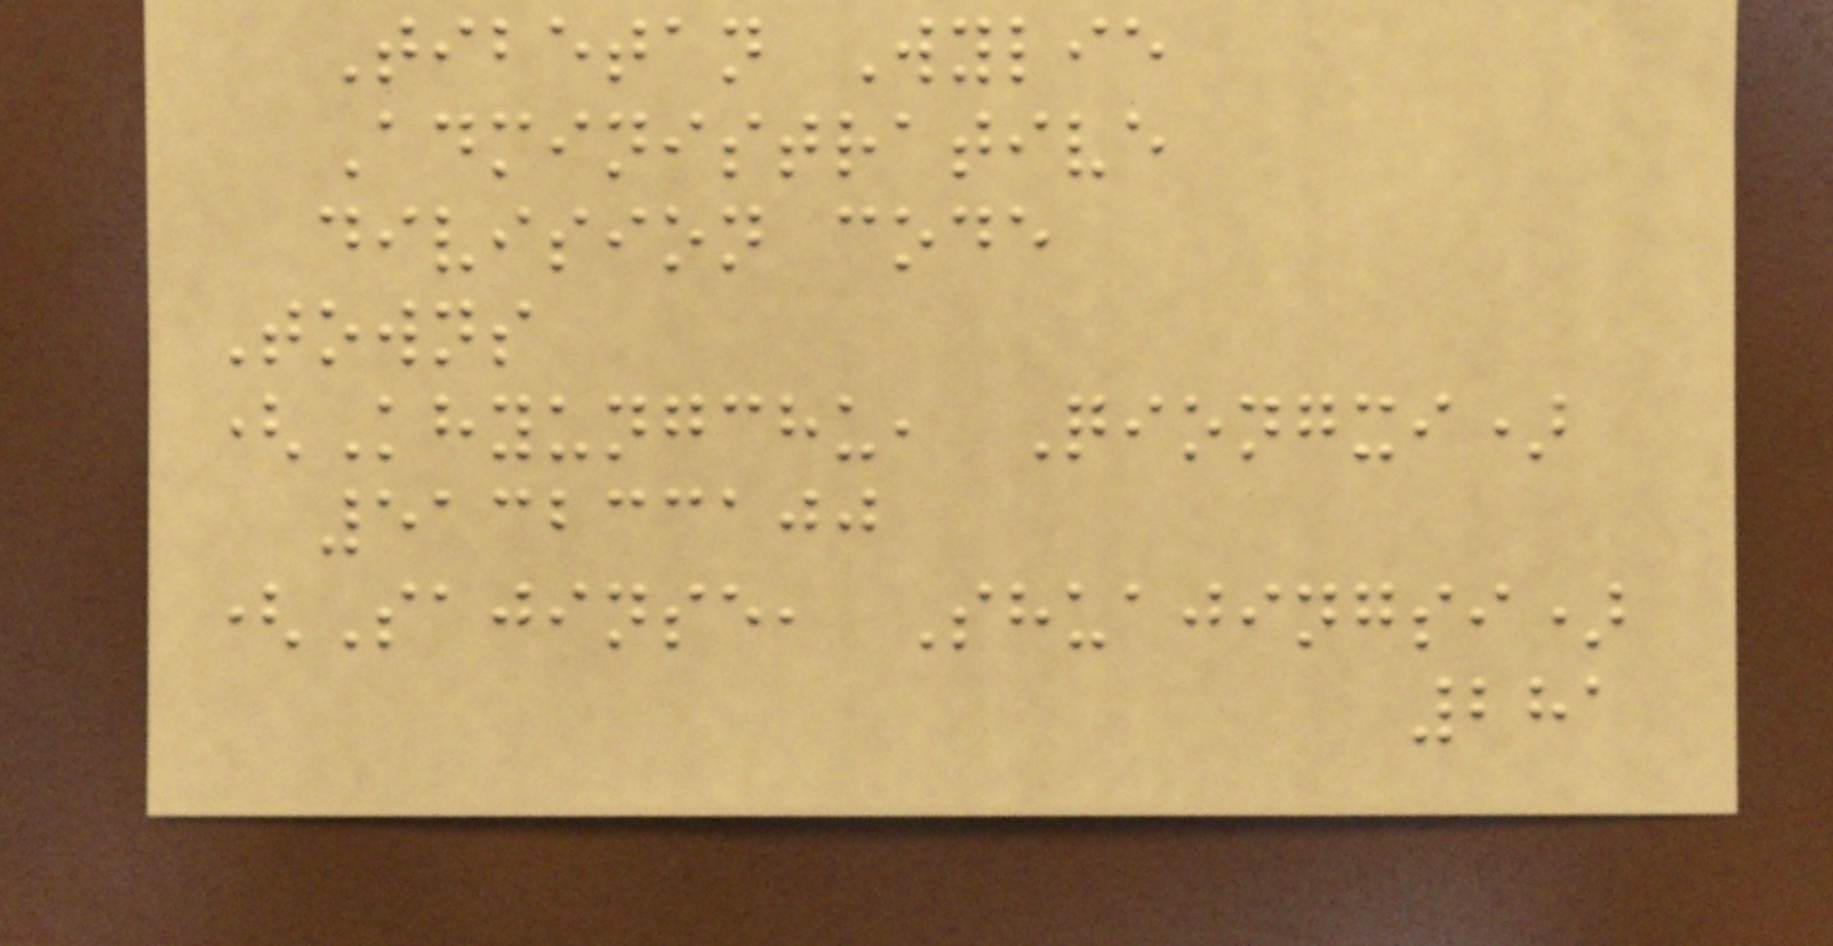Tibetan Wylie
Administrative
division code
Towns
(Khyungchu, Qiongxi)
513233100
(Sajinse, Shuajingsi)
281
